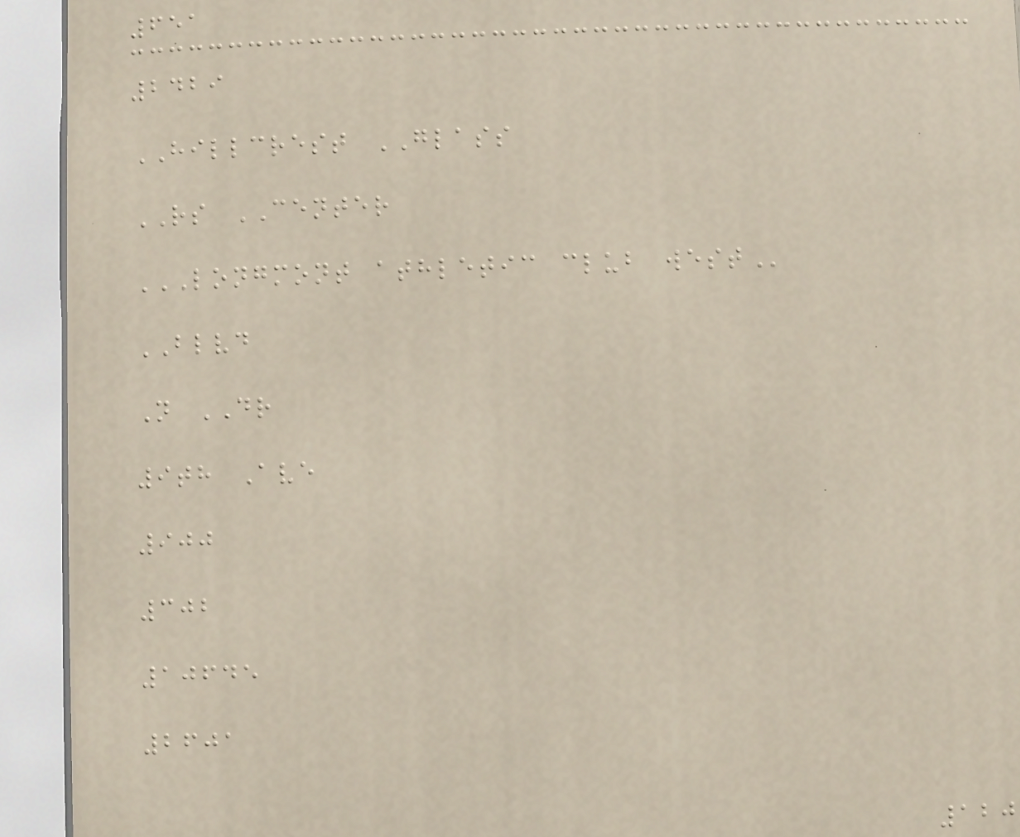651
2429
HILLCREST GLASS
RS CENTER
LONGMONT ATHLETIC CLUB WEST
BLVD
N DR
9th Ave
900
302
10645
2601
120
